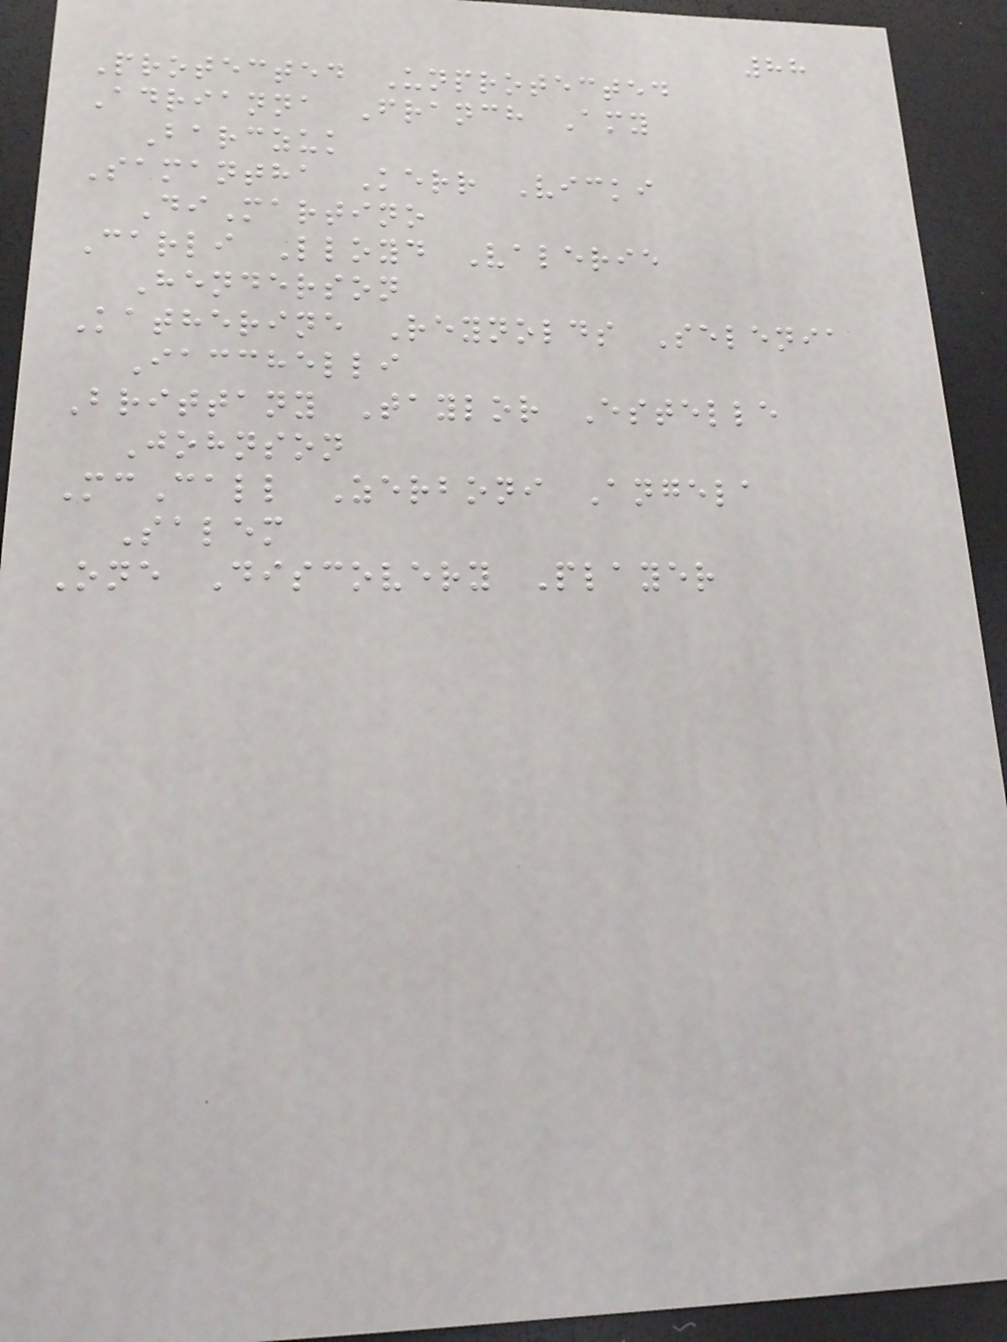88
Protected Unprotected
Adrianna Franch Amy
Barczuk
Samantha Kerr Vicki
DiMartino
Carli Lloyd Valerie
Henderson
Katherine Reynolds Selenia
Iacchelli
Brittany Taylor Estelle
Johnson
McCall Zerboni Angela
Salem
One Discovery Player
